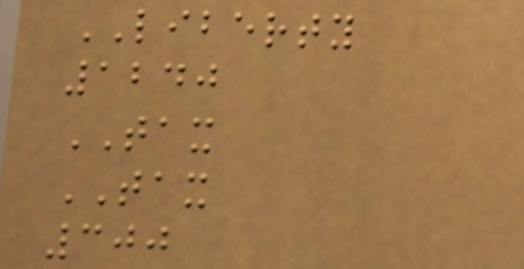LIBERTY
1240
TAX
TAX
300
